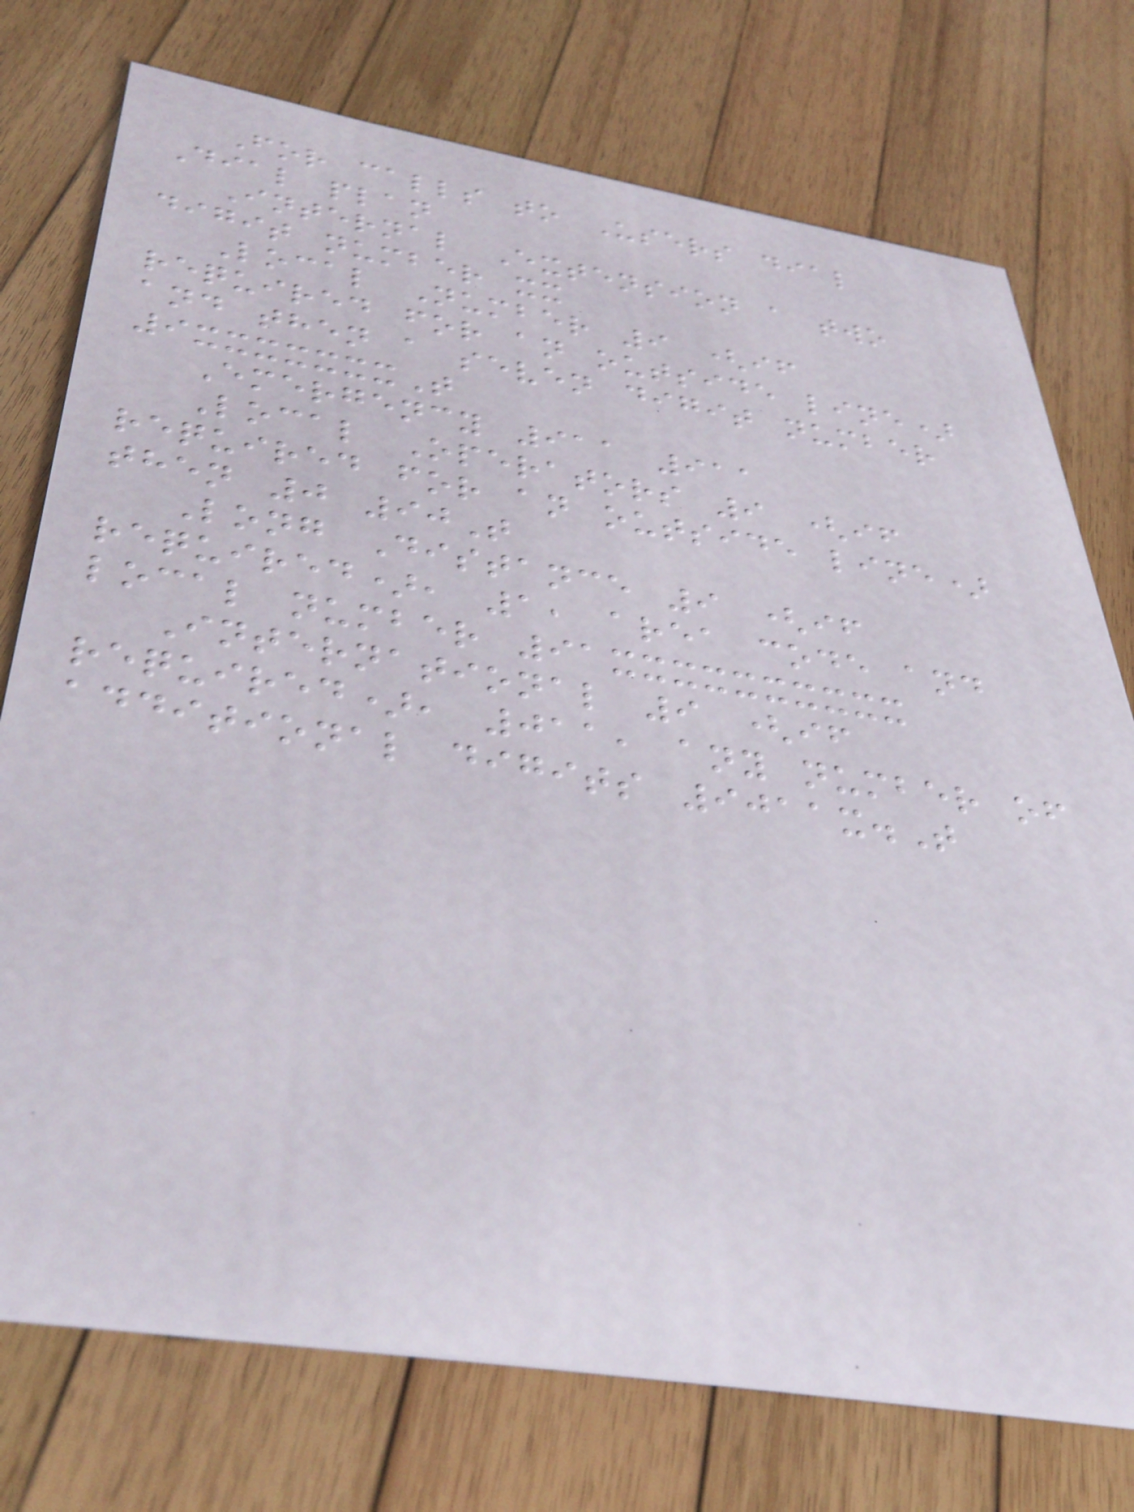For calls to Users dial
Dial plan
Internal Extension a two
digit number xx
Local Number 9 (if
required for an outside line)
and then a seven digit number
9xxxxxxxT
Emergency 911 911
Local Operators 9 (if
required for an outside line)
then 0 90T
Long Distance 9 (if
required), 1, area code and
local number 91xxxxxxxxxx
International 9 (if
required), 011, any number of
additional digits 9011x.T
